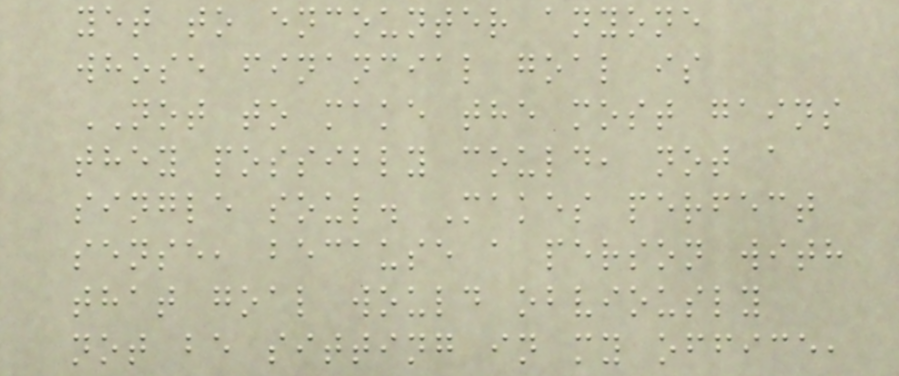yet to encounter anyone
whose financial goal is
NOT to make the most gains
they possibly could, not a
single soul. Makes perfect
sense, because a person with
that goal would obviously
not be sitting in my office,
